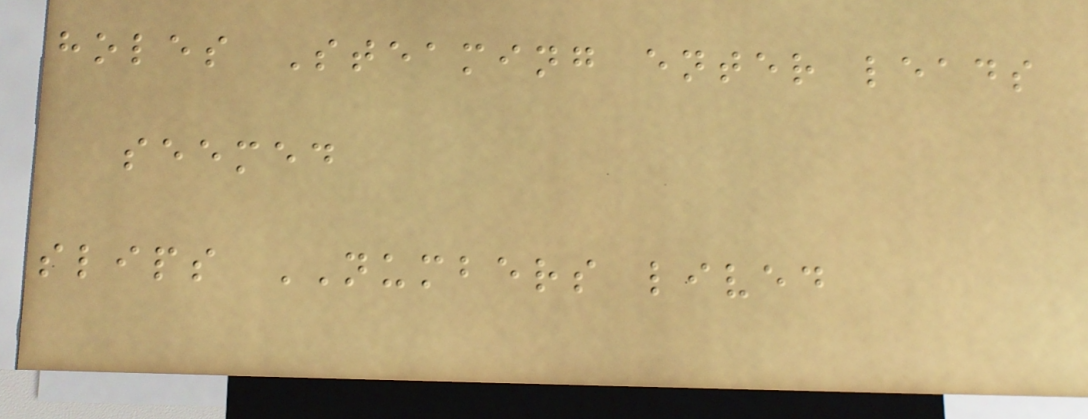holes Steaming enter leads
seemed
slips NUMBERS lived
